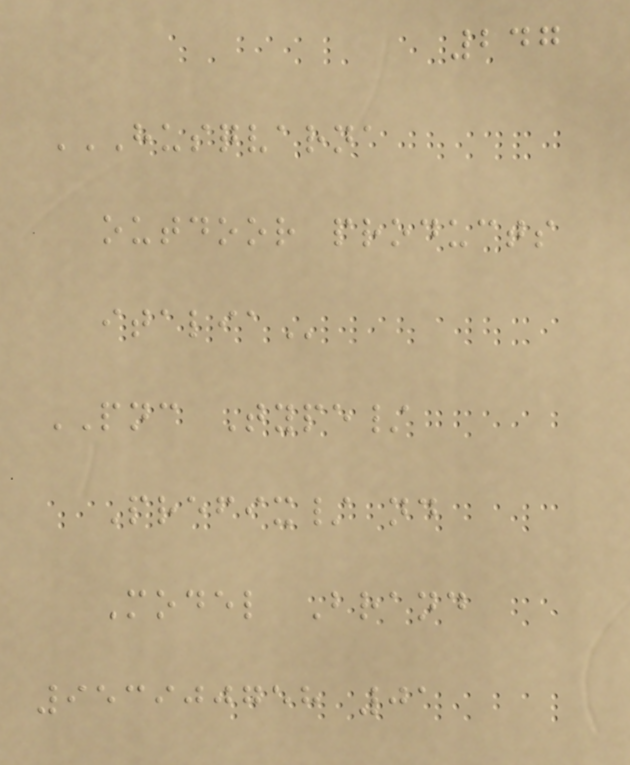247
HUSQVARNA
OUTDOOR PRODUCTS
ITALIA
PNC Type/
Prefix/ nd
Model Brand
953900758 01
